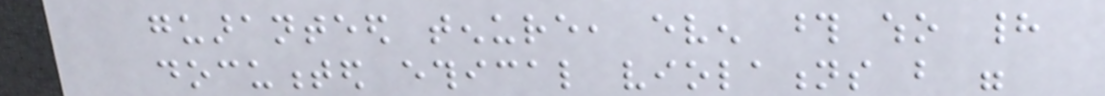guaranteed tenure, even those who had
documented ethical violations but were
